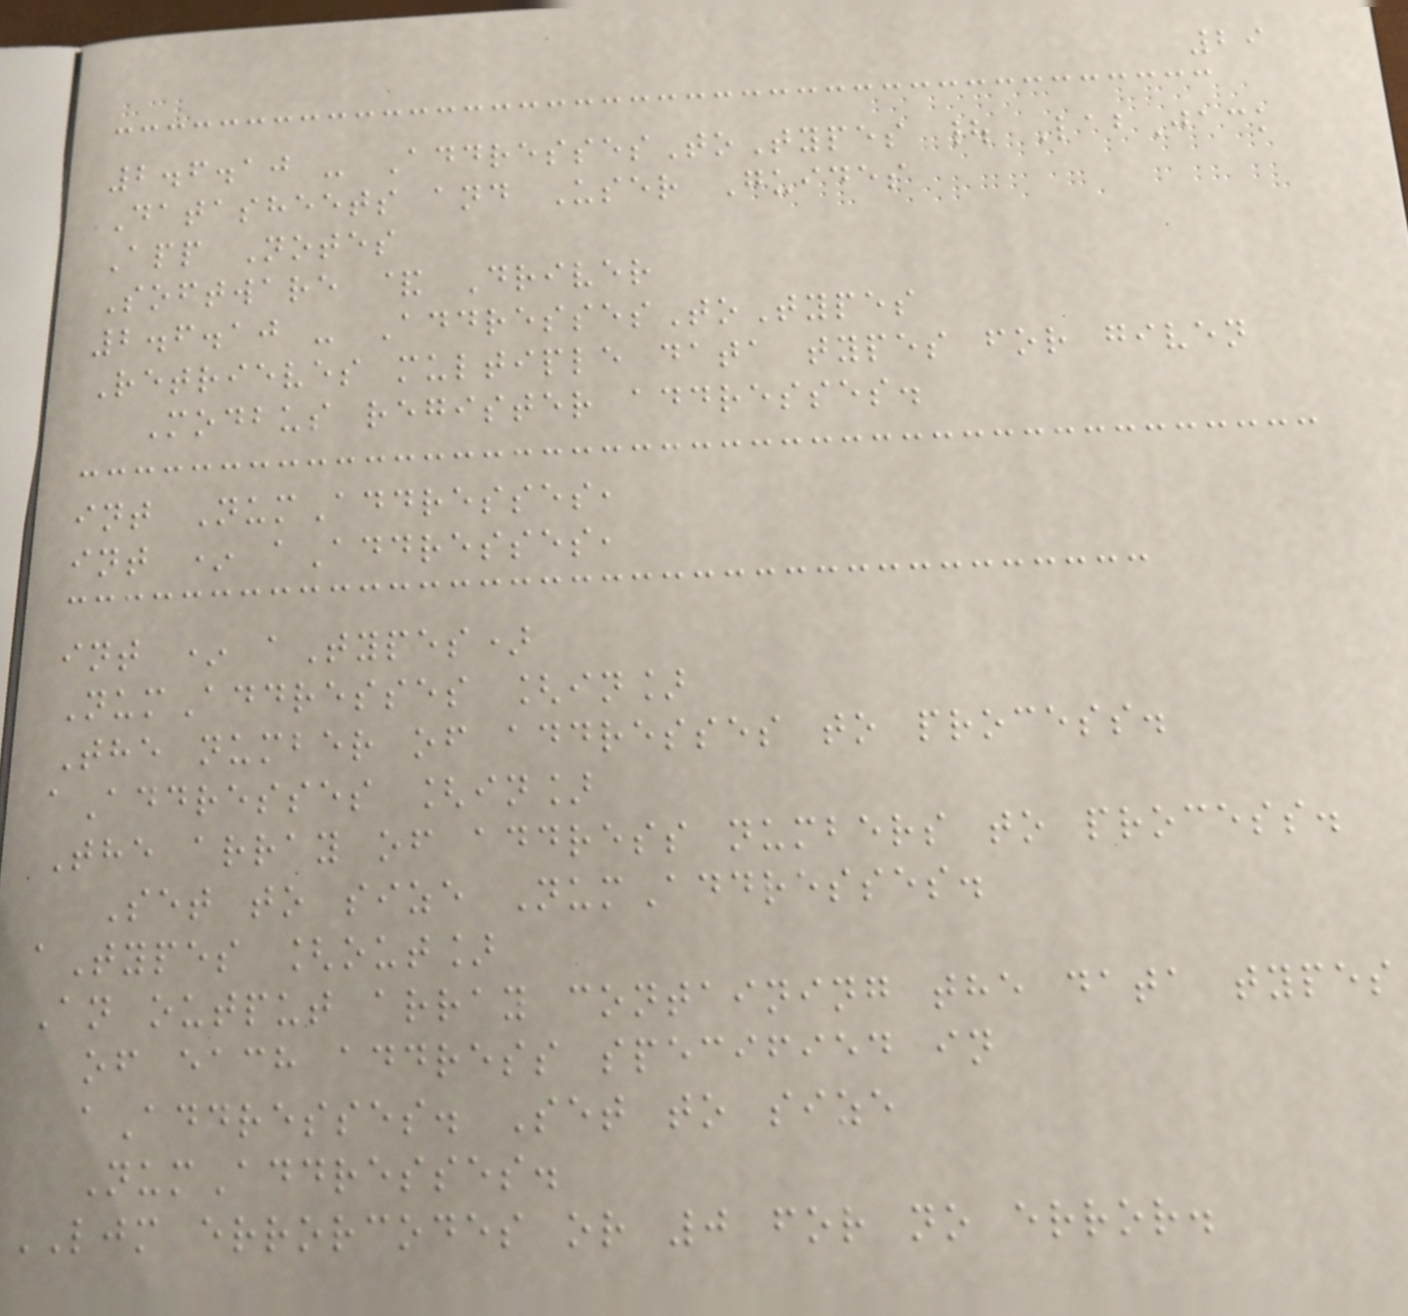29
2.6.10 - AddressesToTypes | LabJack
Datasheets and User Guides
App Notes
Software & Driver
2.6.10 - AddressesToTypes
Retrieves multiple data types for given
Modbus register addresses.
int NumAddresses,
int * aAddresses,
int * aTypes)
NumAddresses [in]
The number of addresses to process.
aAddresses [in]
The array of address numbers to process.
Set to size NumAddresses.
aTypes [out]
An output array containing the data types
of each address specified in
aAddresses. Set to size
NumAddresses.
LJM errorcodes or 0 for no error.
